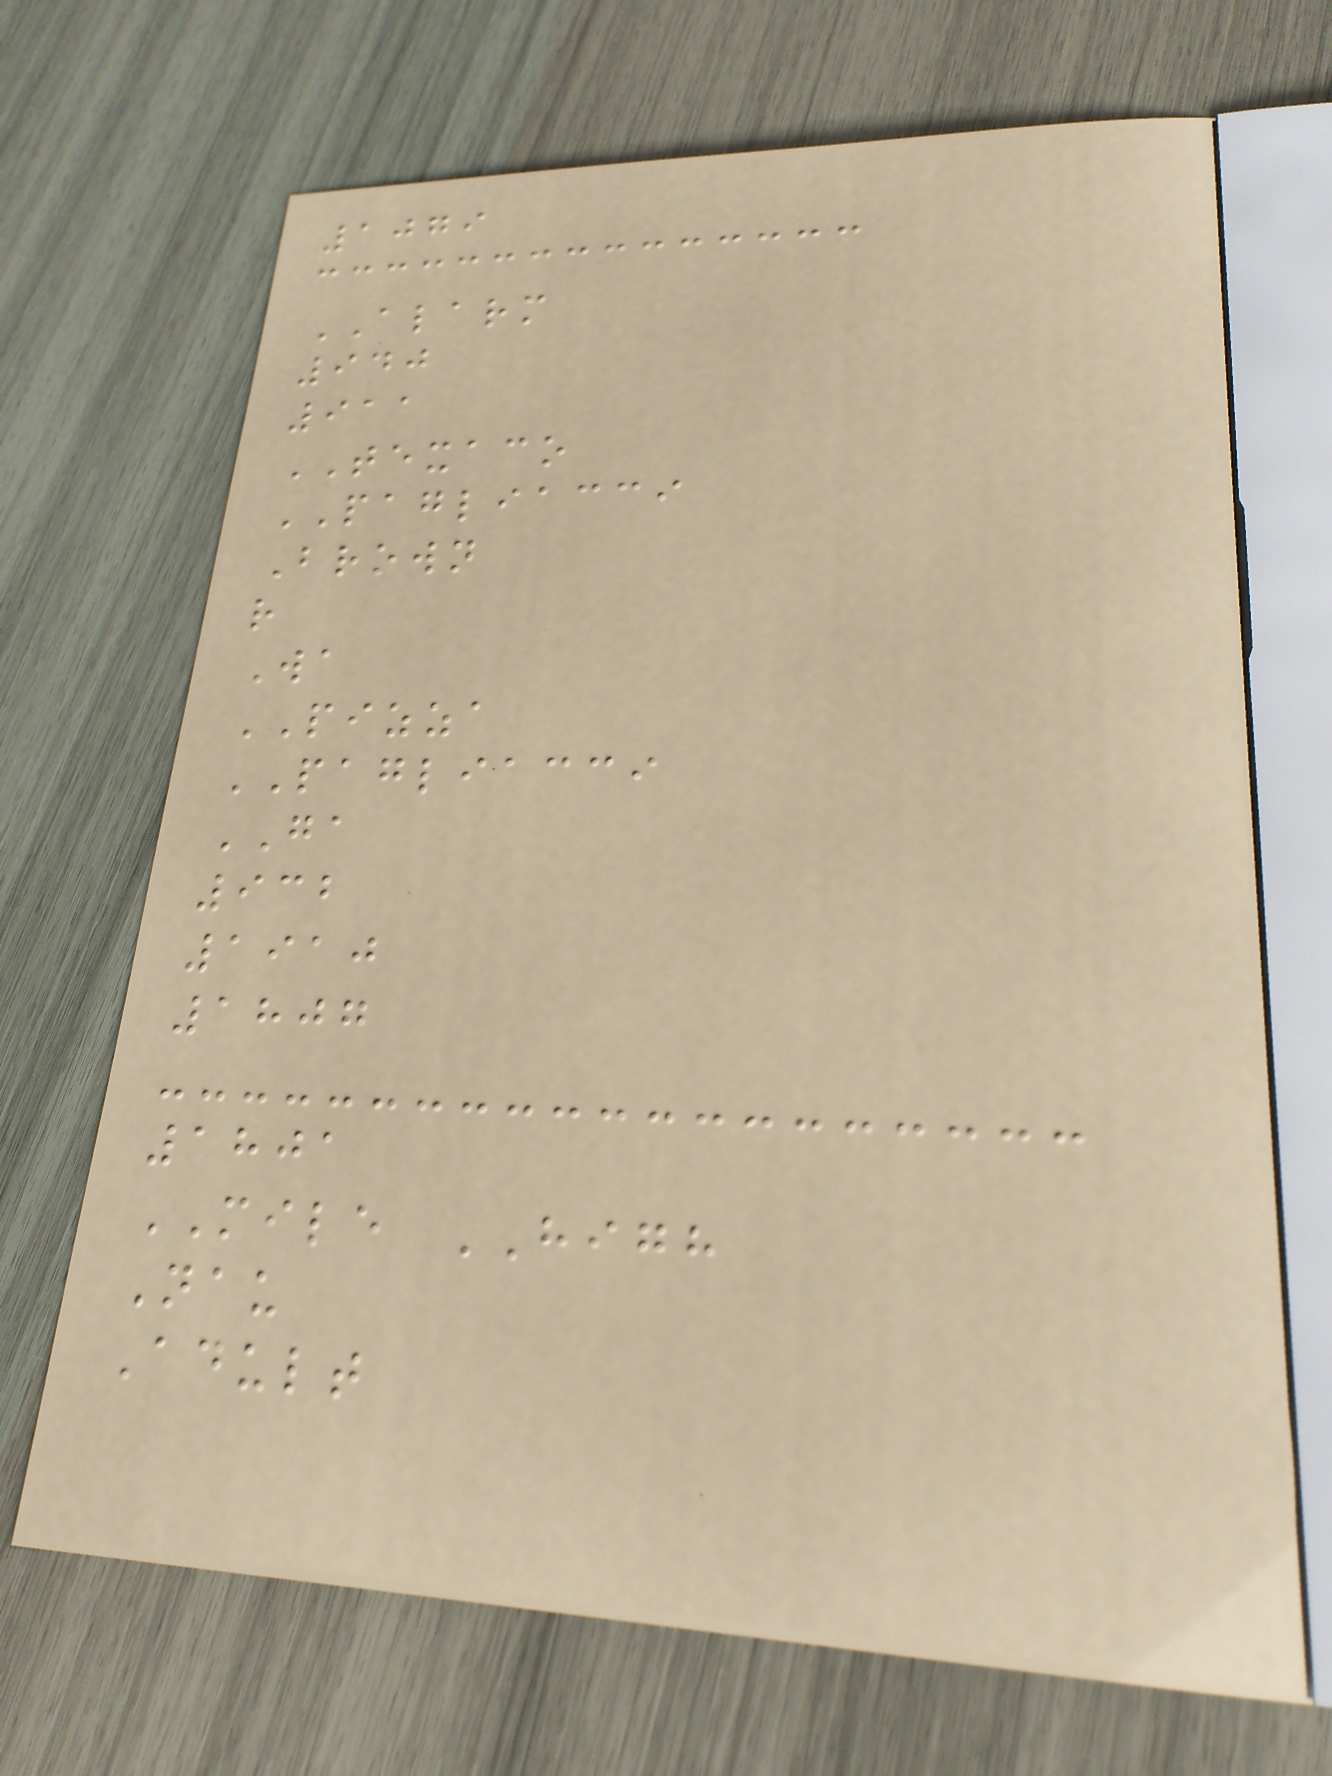1079
ALARM
940
911
TEXACO
PAGLIACCI
Brown
r
Wa
PIZZA
PAGLIACCI
GA
932
1910
1807
1801
MILE HIGH
Nau
Adult
